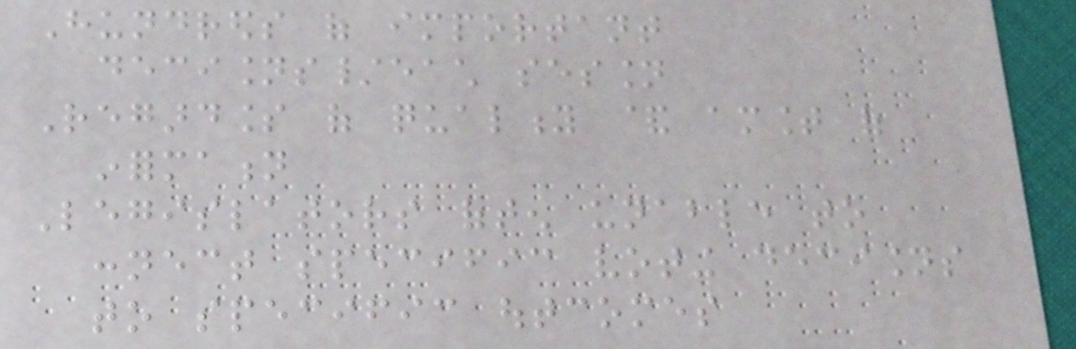Hundreds of important
decisions/each session
Regardless of quality & amount of
information
Legislators often unable to
connect specific voting decisions
to specific outcomes
